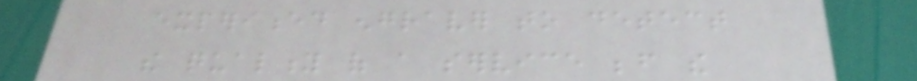experienced engraver to detect
the quality of a service before the
